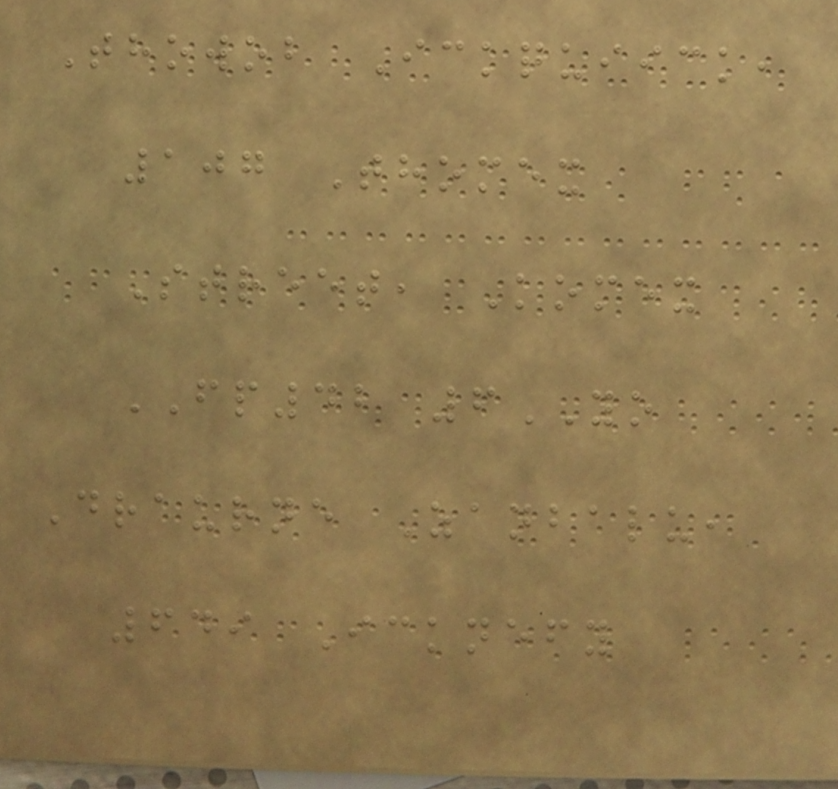Thowob Ickquiick,
107 Thomex
Street, Komex
FP42 6YO
Draurne Zanbalu,
649 Icknefy
